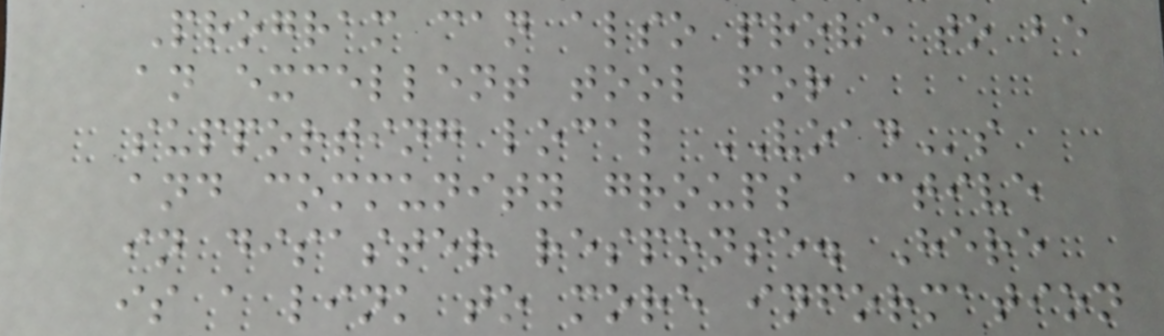Program can also prove to be
an excellent tool for
supporting local VOADs
and community groups active
in disaster response. Here
is a link to more information
